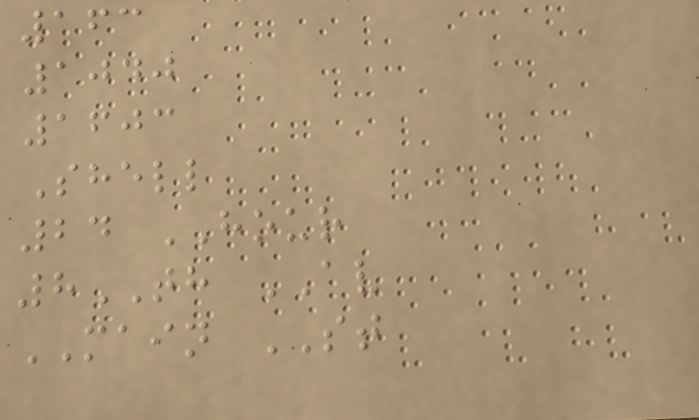163
1040
1603
Shell
24 HOUR
8TH AV
MAIN ST
